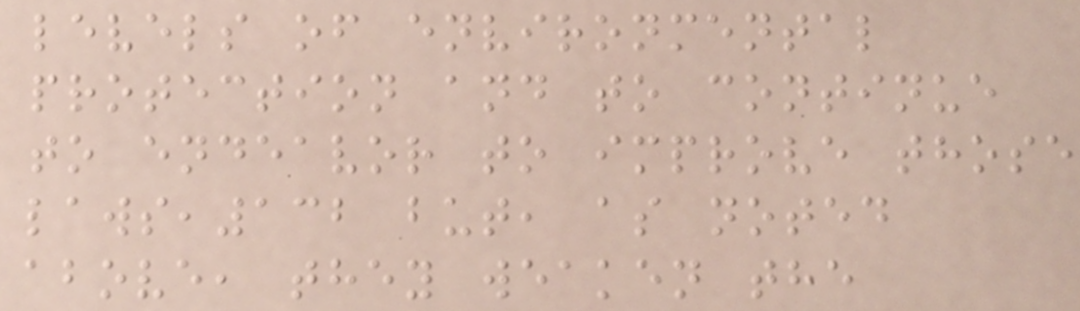levels of environmental
protection and to continue
to endeavor to improve those
laws,132 but, as noted
above, they weaken the
